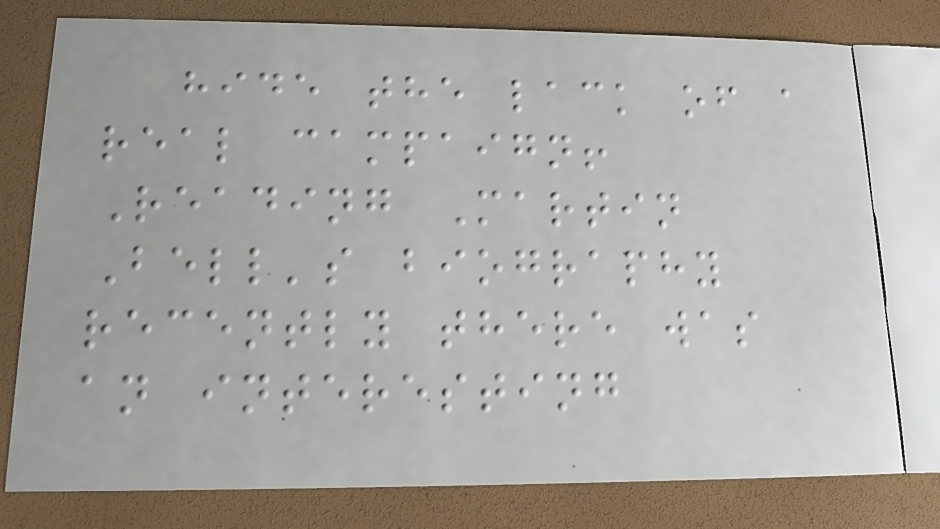hide the lack of a
real campaign!
Reading Martin
Bell's biography
recently there was
an interesting
